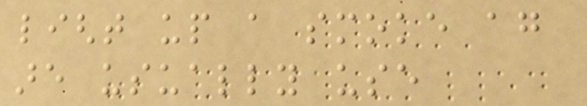light up a smoke again
are usually use
